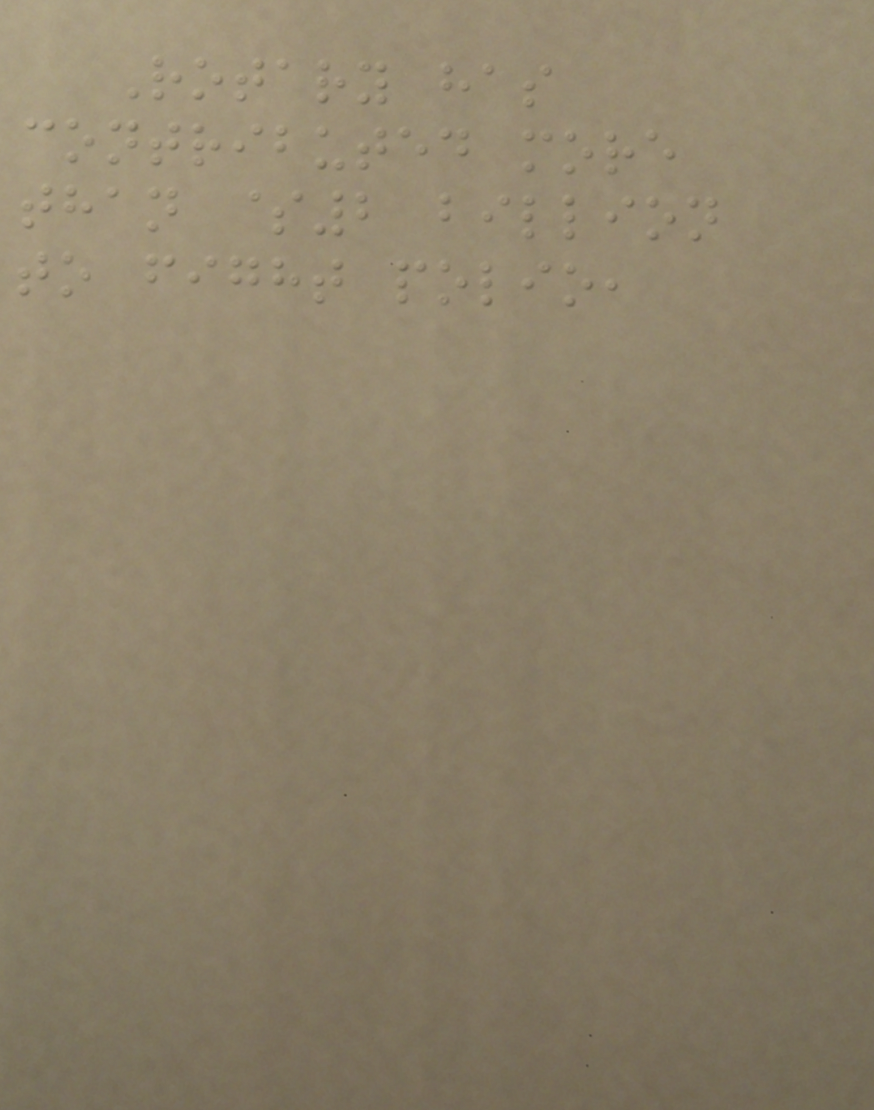Rotary has
contributed more
than $2 billion
to fight polio,
